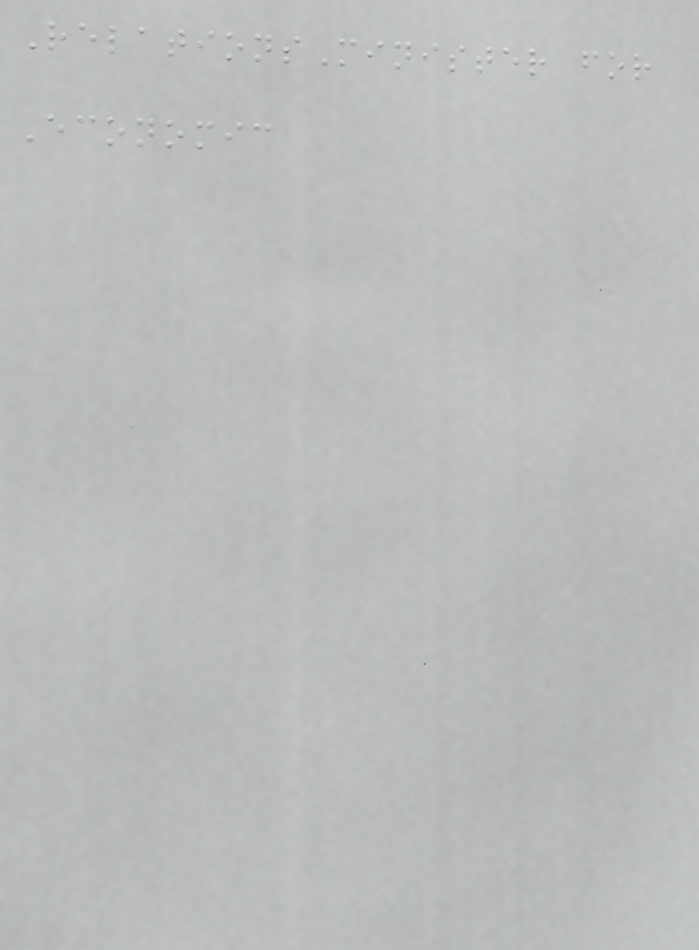RelationsMinister for
Economic
